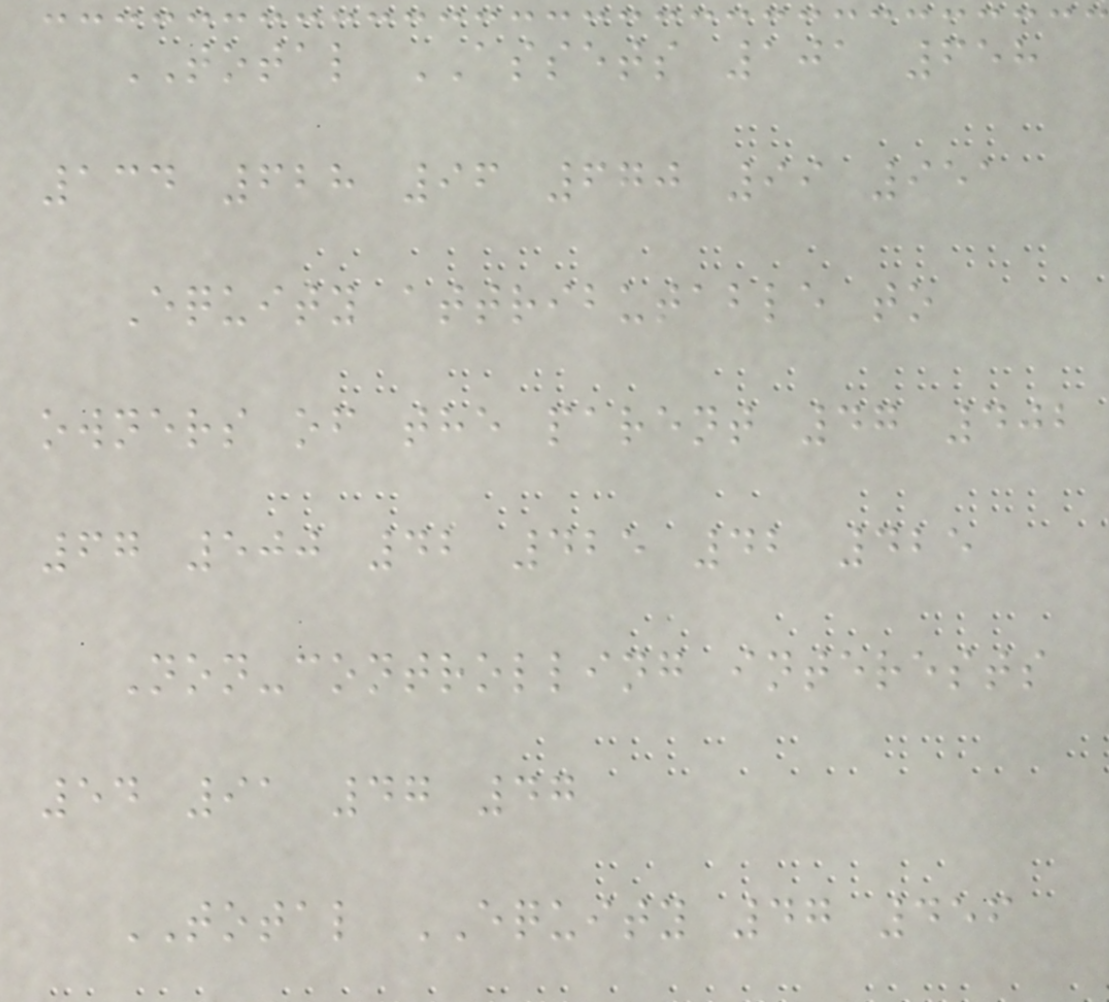TOTAL ASSETS 101 658
134 628 96 670 99 951
Equity attributable to
owners of the parent 47 402
67 500 42 425 42 425
Non-controlling interests
54 91 47 47
TOTAL EQUITY 47 456
